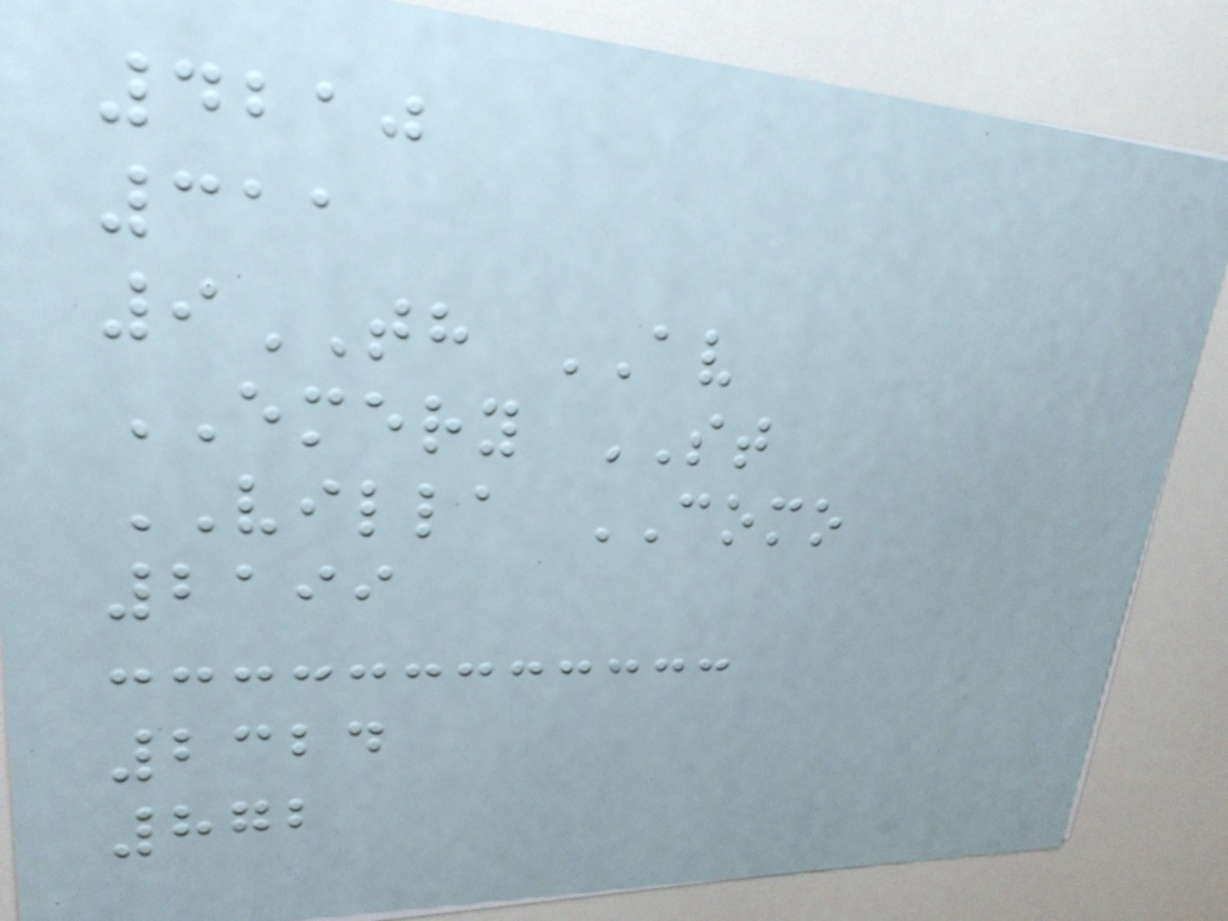4210
311
9TH AV
EMERY ST
VILLA COMO
2199
2324
872
